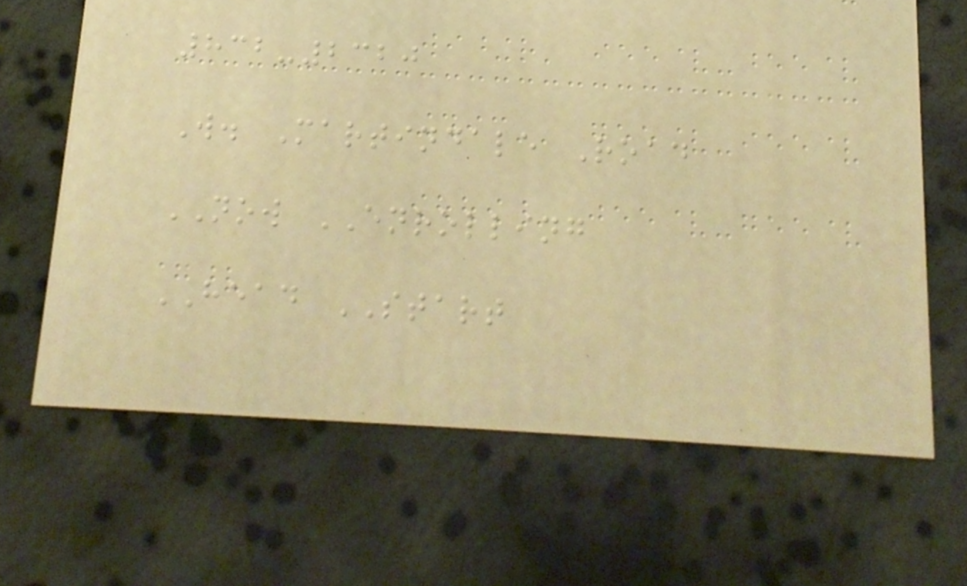832-2320
W. Martindale Road
NOW ENROLLING
HEAD START
